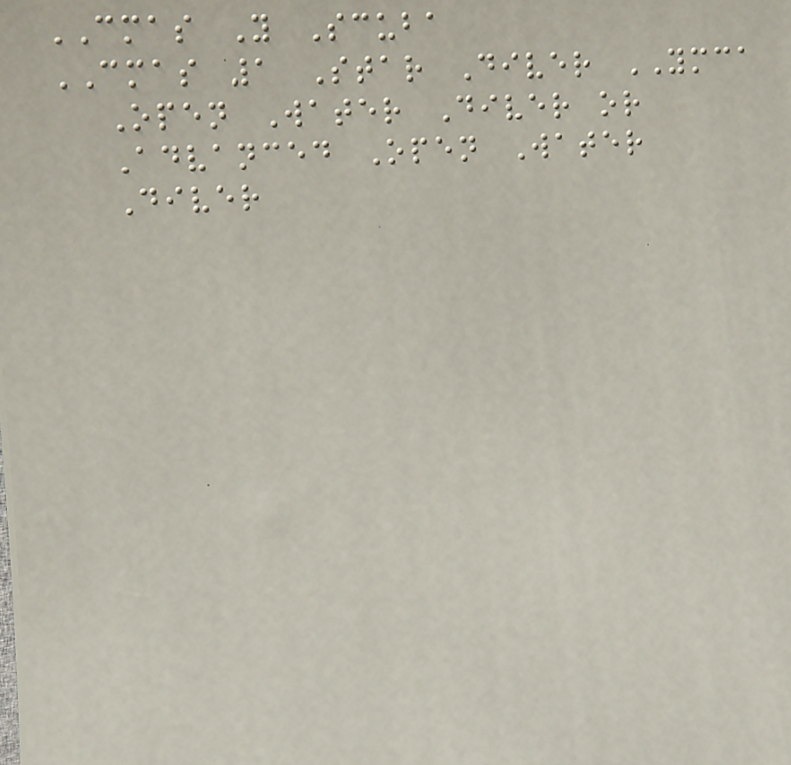CMAS Y Scuba
CMAS 1 Star Diver YMCA
Open Water Diver or
Advanced Open Water
Diver
